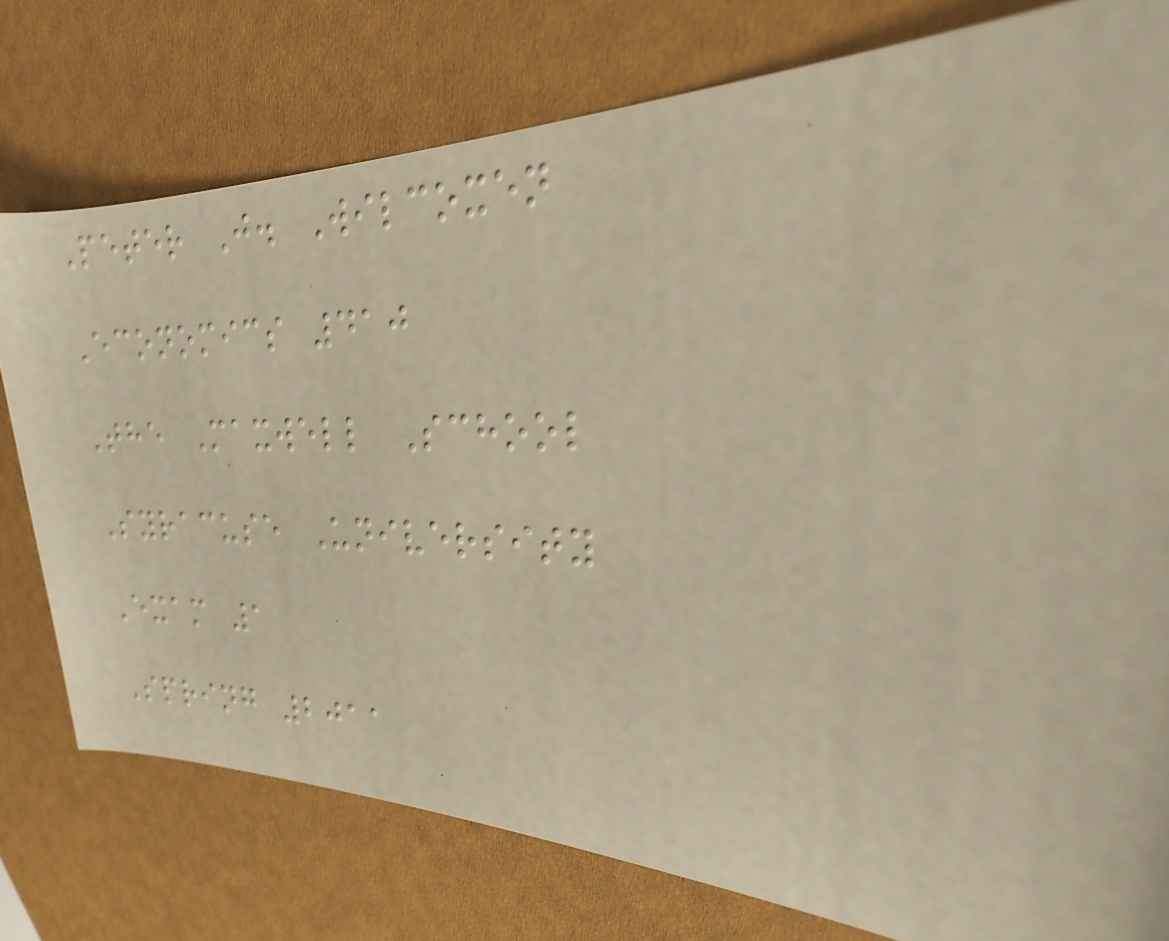Peter J. Wilcoxen
Economics 410
The Maxwell School
Syracuse University
Exam 1
Spring 2011
